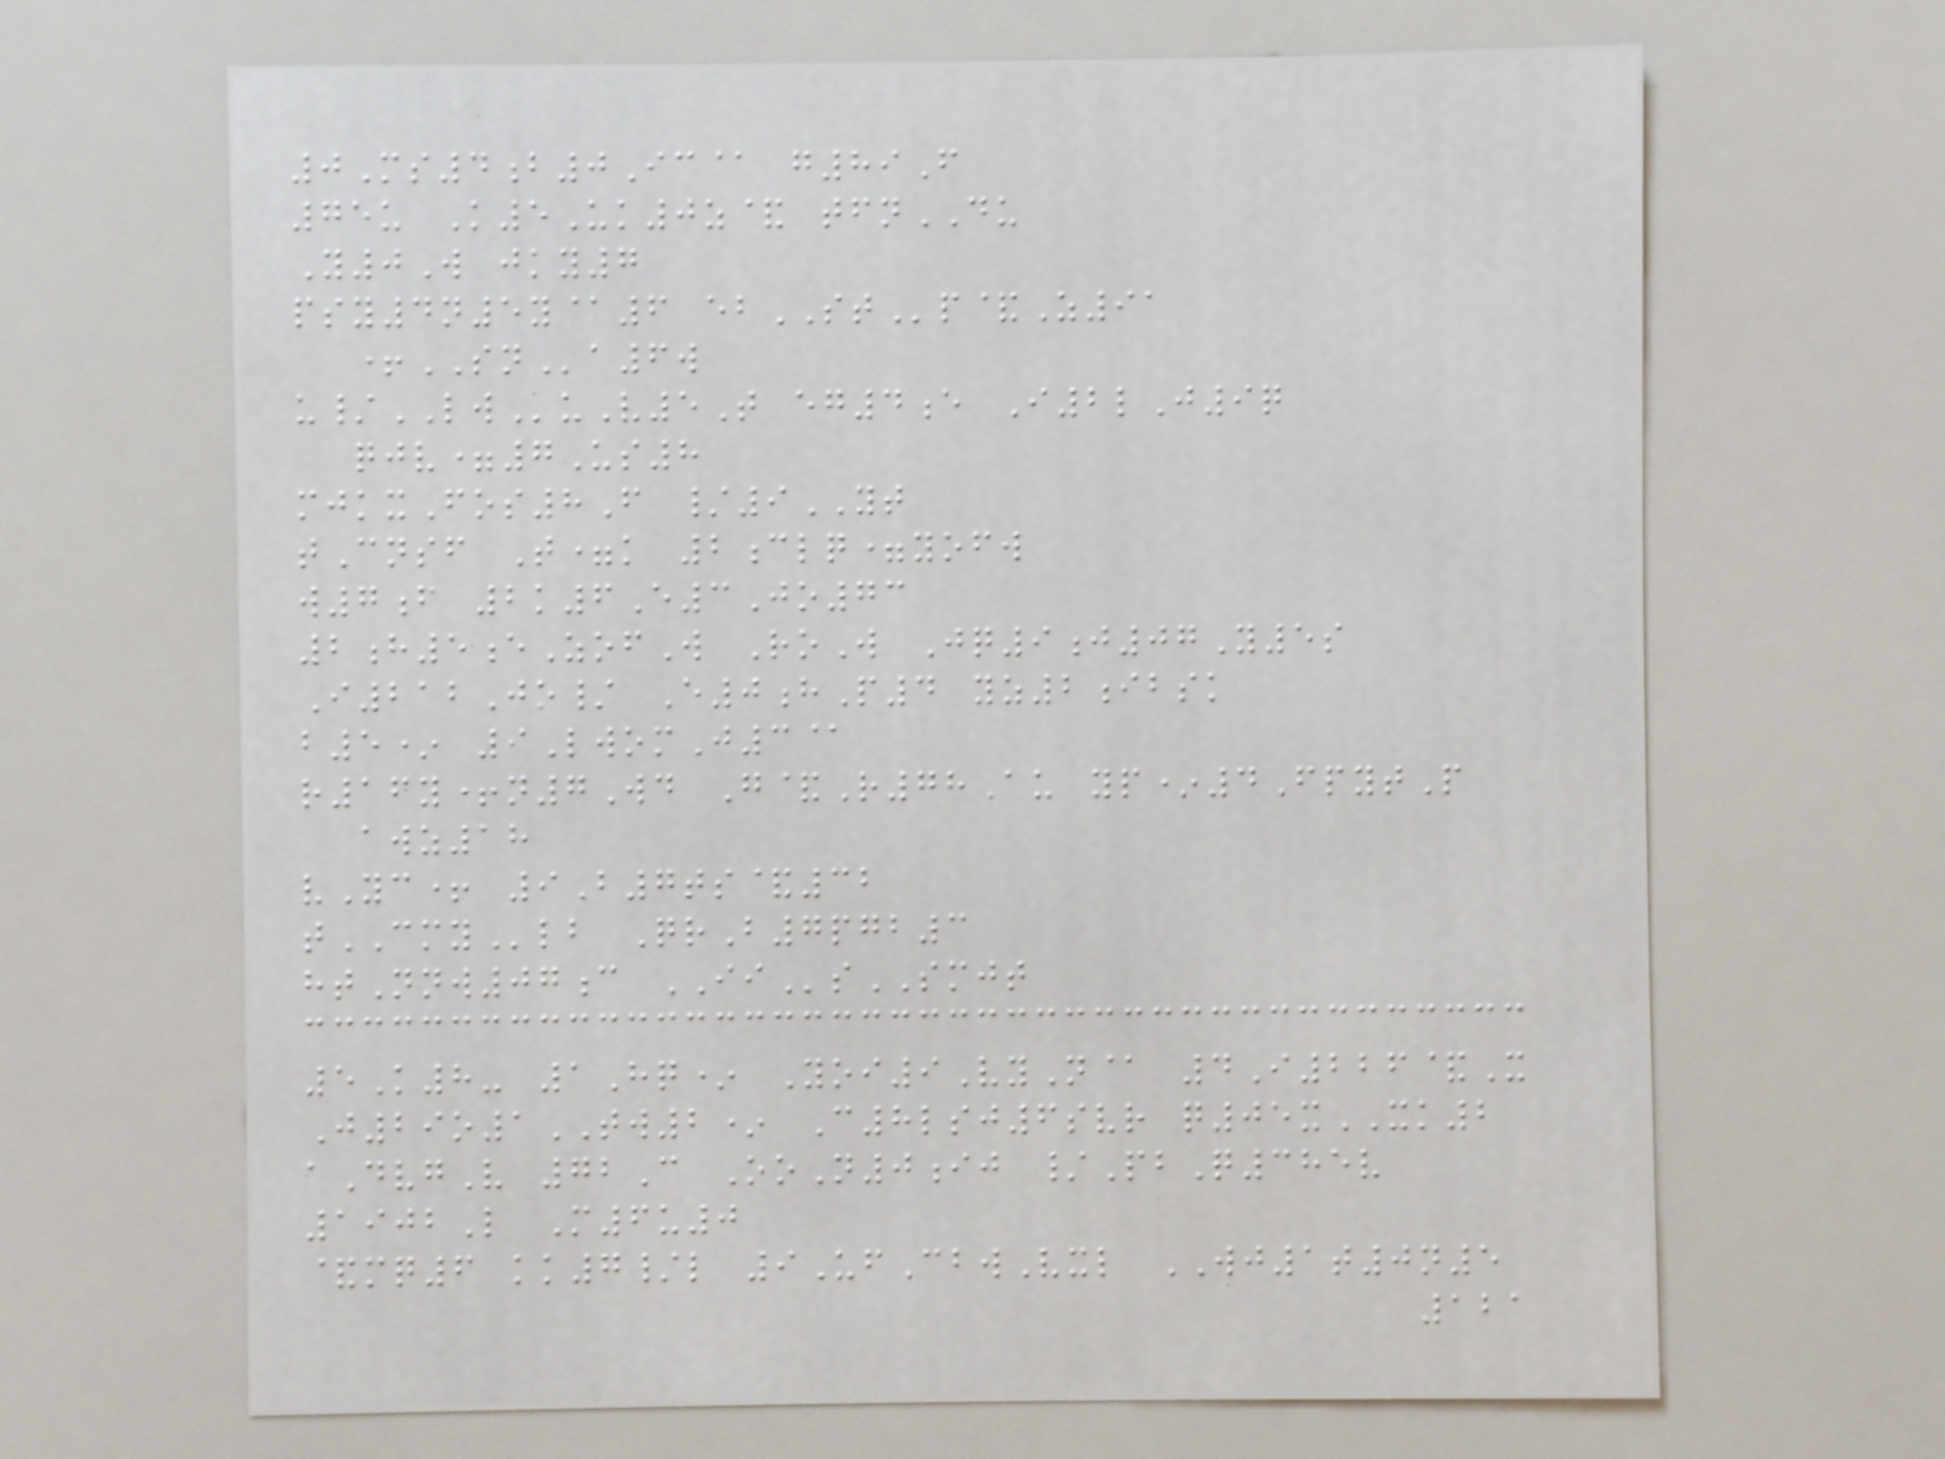0Ms4b0Ic@ g89F
75u K5Uk0z& tfnDU
Y0W jky7
psy4n5y@6 ebSTp&Z91
+SNa6w
u/LWuV5T eg4e I2lJ9q
qjv=7Us8
mjkxFos8F /9YT
tCnsf T=k 2clq=yofw
w7f 2k6E3Jo73
2h5eZofW RoW Jq9j07Y5s
I212Jo/ E0hP4 yz2ibsk
b5* 9LwomJ3@
r16y+n7Wd G&R78Au yp*4FpytP
awz18
vYc+ 9B7ts&32
tCMYlb QrB7pgb3
htNnw07c IIsSMJT
5K8- 1Hq* Yoi9VyN@ 4I226&X
J29o1TW2* C8lsj6svr q05xXK2
aDvgV 72C OoN0ij /PbQ385v
1902L M6u0
&mq6 kk7/l 9UfCbwVxl WJ1t0n5
121
